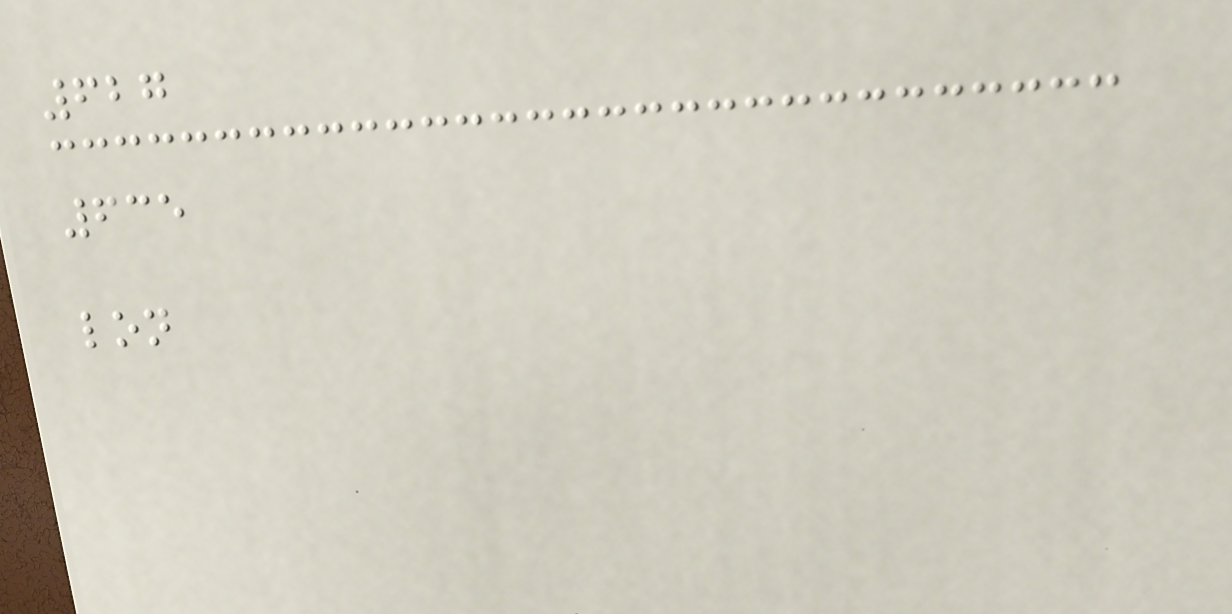627
635
lon
